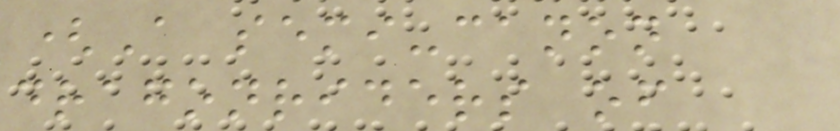(A semi-canon
dragonriders of
